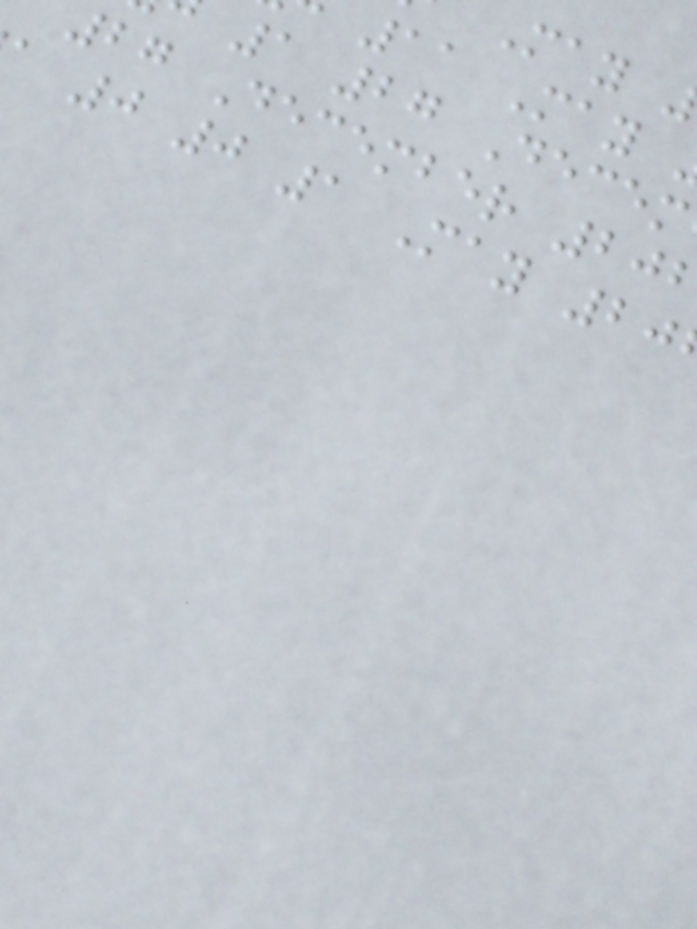11 May
1 27 Decem
27 December 20
0 0 1 May 20
